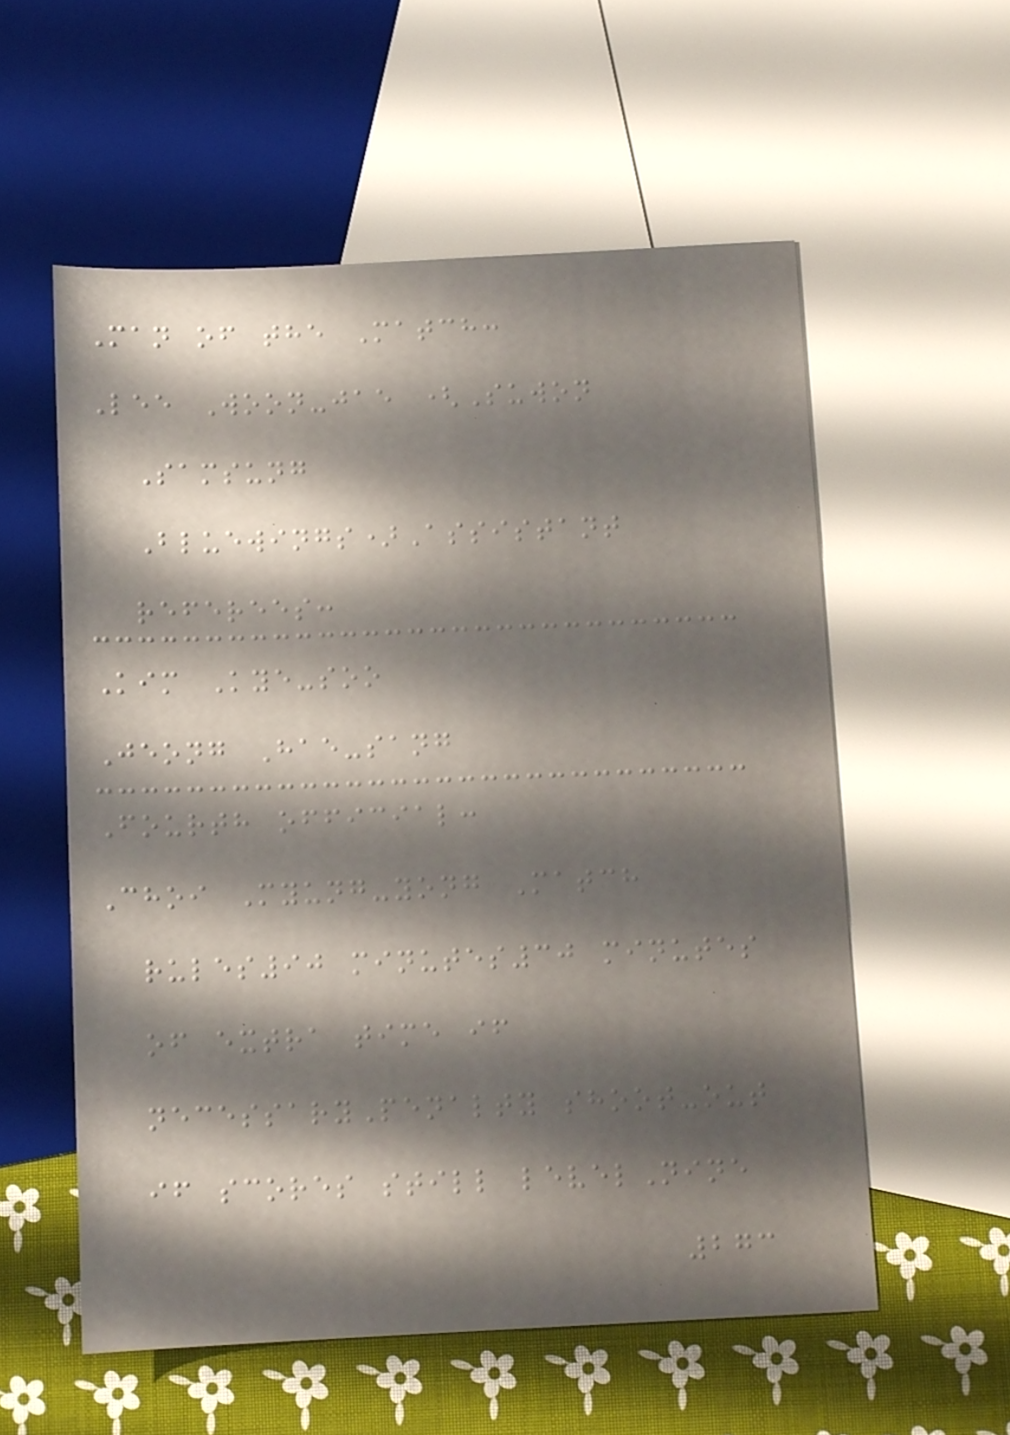Man of the Match:
Lee Woon-jae (Suwon
Samsung
Bluewings)Assistant
referees:
Kim Kye-soo
Jeong Hae-sang
Fourth official:
Choi Myung-yong Match
rules90 minutes30 minutes
of extra time if
necessaryPenalty shoot-out
if scores still levelNine
273
